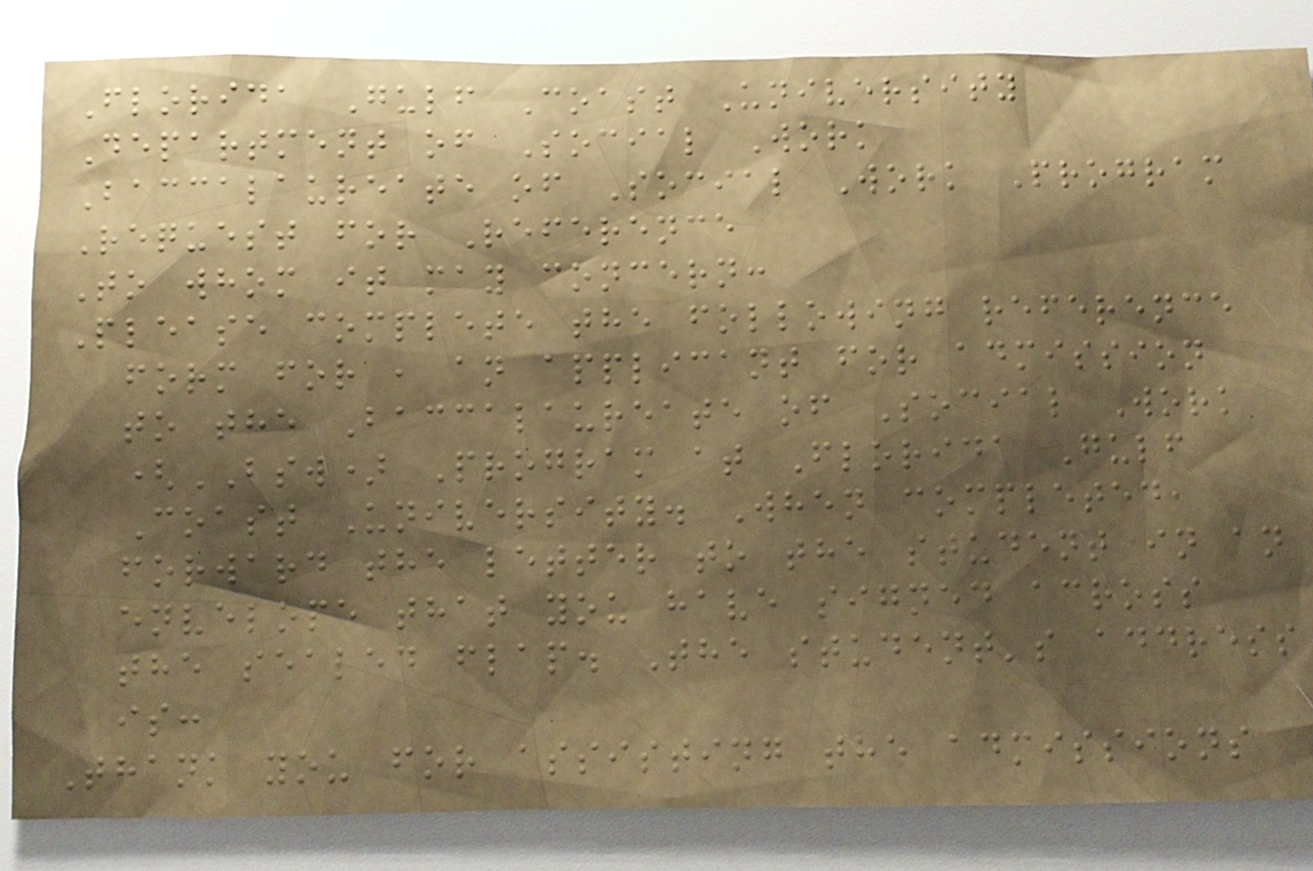Florida Gulf Coast University
Department of Social Work
Baccalaureate of Social Work Program
Request for Reference
To whom it may concern:
Please complete the following reference
form for , an applicant for admission
to the Baccalaureate of Social Work
(BSW) Program at Florida Gulf
Coast University. When completed,
forward the letter to the student in an
envelope that you have signed across
the sealed flap. The student's address
is:
Thank you for assisting the admissions
